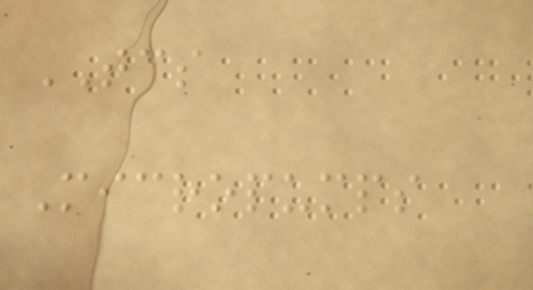TCS
Micropumps
